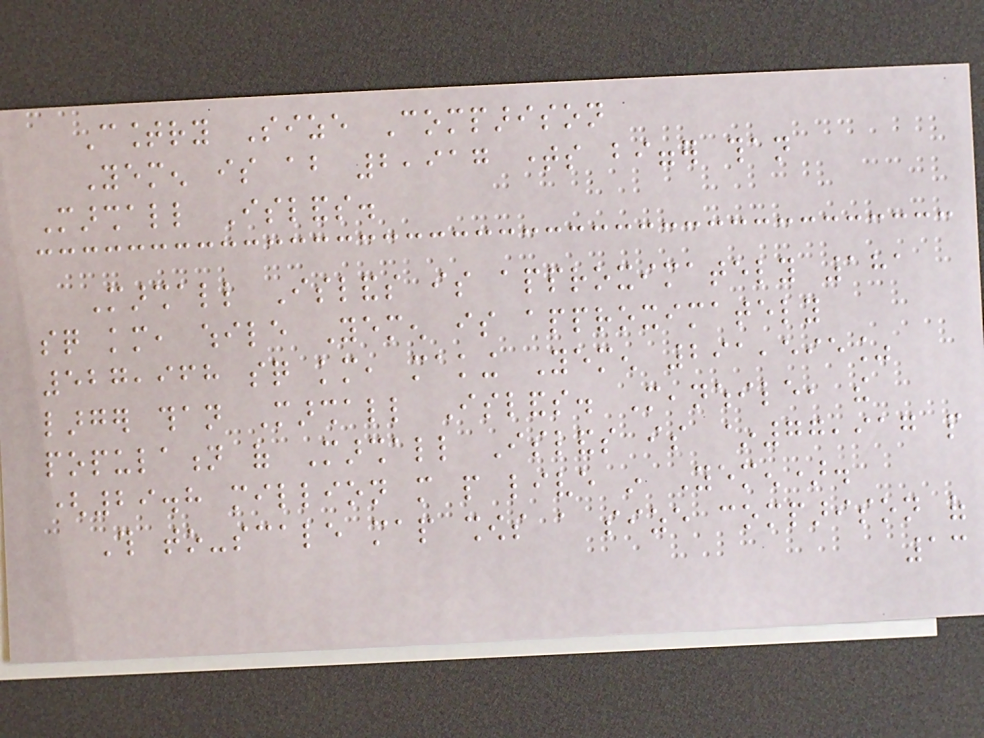Country Size Comparison
Yemen is about 2,917 times bigger than
Marshall Islands.
Marshall Islands is approximately 181
sq km, while Yemen is approximately
527,968 sq km, making Yemen 291,595%
larger than Marshall Islands. Meanwhile, the
population of Marshall Islands is ~77,917 people
(29.8 million more people live in Yemen).
This to-scale map shows a size comparison of
13
